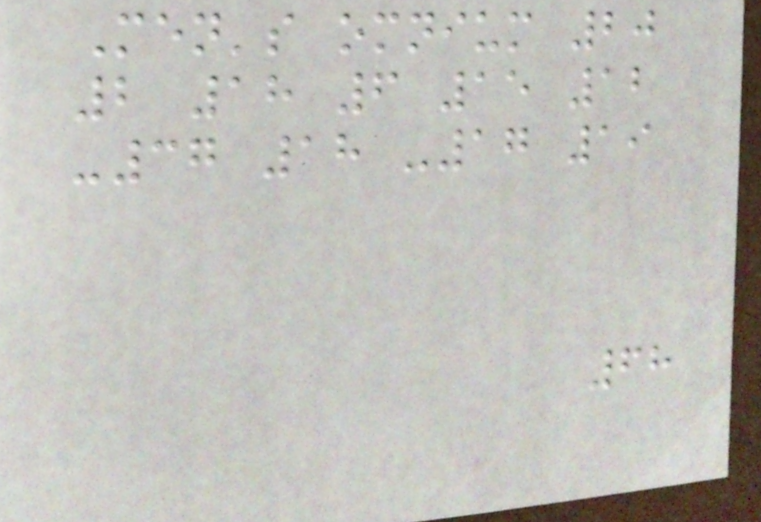Men's omnium 20
2 18 6 15 12
-37 18 -17 19
68
